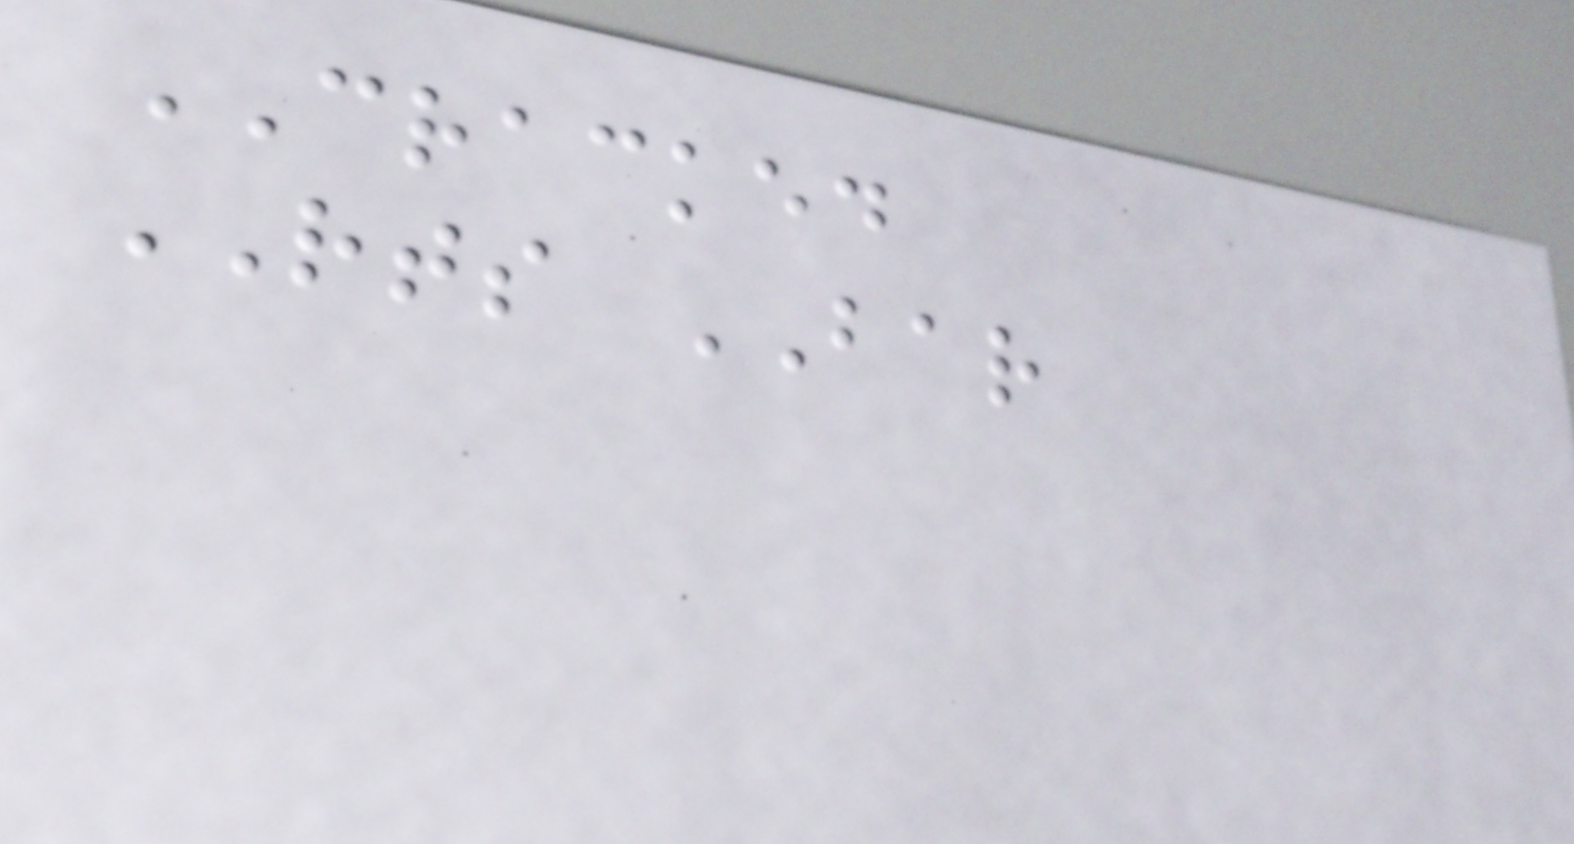CRACKED
RTS BAR
